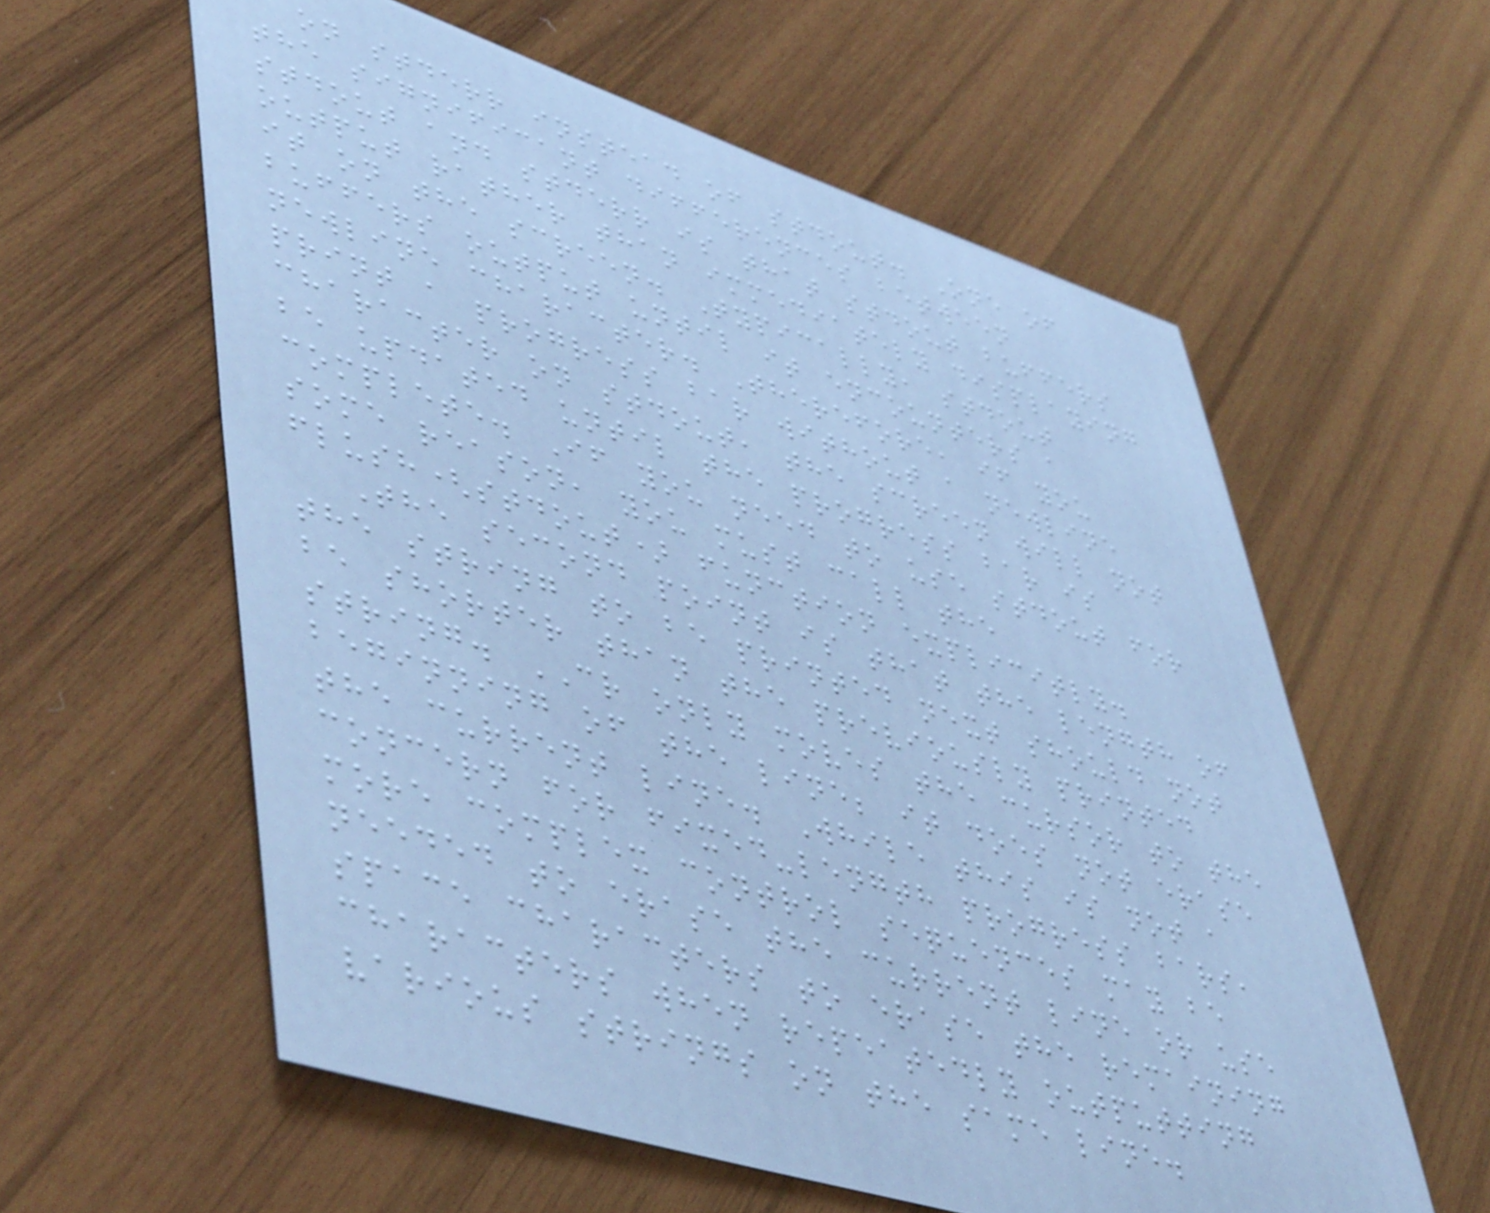on stderr instead of stdout. One of
the significant differences between
stdout and stderr is that stdout buffers
output rather than immediately displaying
it on the screen. Typically, stdout
buffers output until it encounters a
newline character. Therefore, if you
print a progress bar without a newline
character on stdout, the screen will not
be updated until the progress bar is
complete. If you need to use stdout for
some reason, you must call the
flush(stdout) function explicitly.
The second point is that the length of
the string to be printed next should not
be shorter than the previously printed
string. CR only moves the cursor to the
beginning of the line; it does not erase
the current line. While this is not a
concern for fixed-length progress bars,
more complex control sequences may be
needed to erase the current line or use
space characters to erase the remaining
characters when repeatedly outputting
various strings on the same line.
